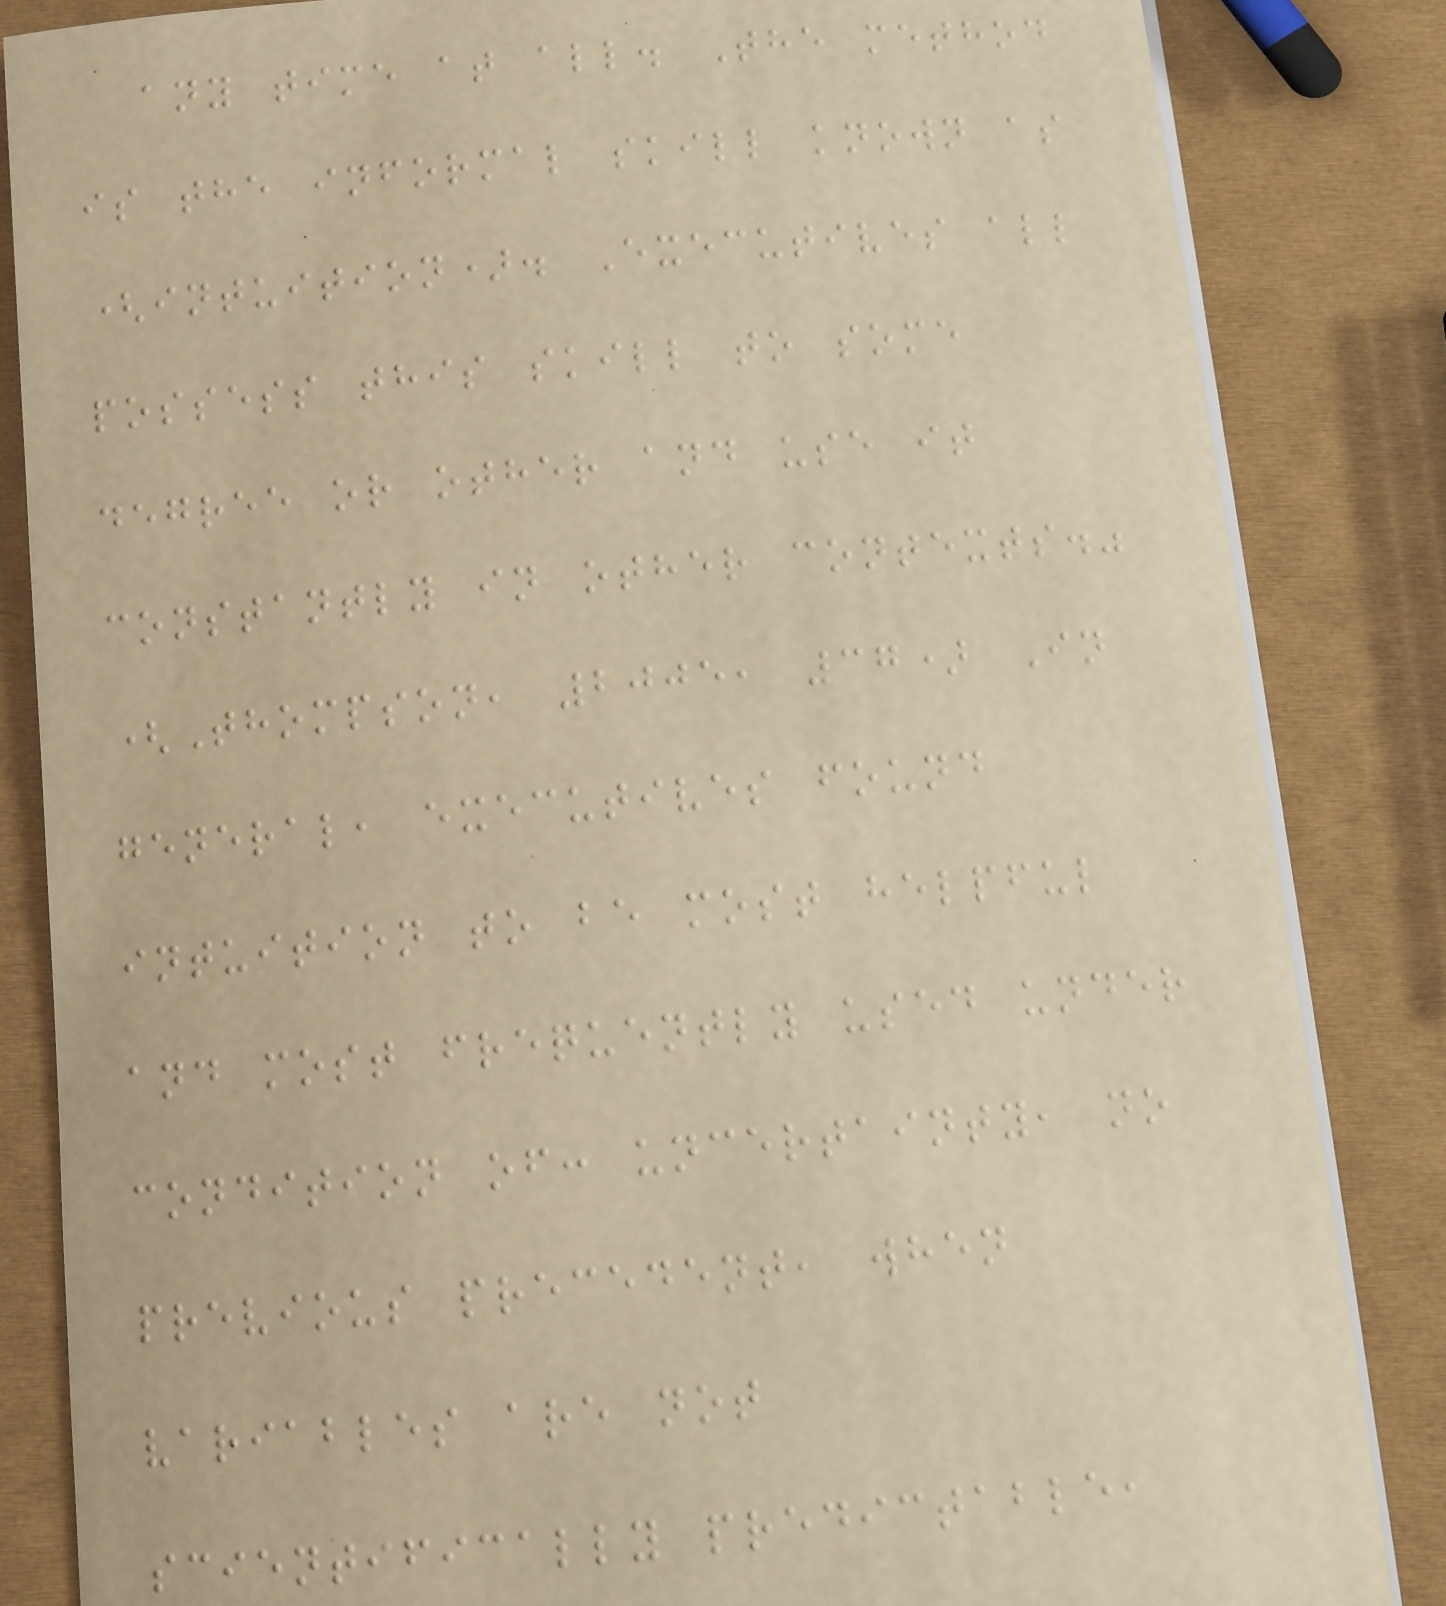any time at all. The method
is the informal skill known as
(intuition). Executives all
possess this skill to some
degree or other and use it
constantly in other contexts."
(Thompson, 2005, 37) In
general, executives found
intuition to be most helpful
and most frequently used under
condition of: uncertainty, no
previous precedent, when
variables are not
scientifically predictable,
